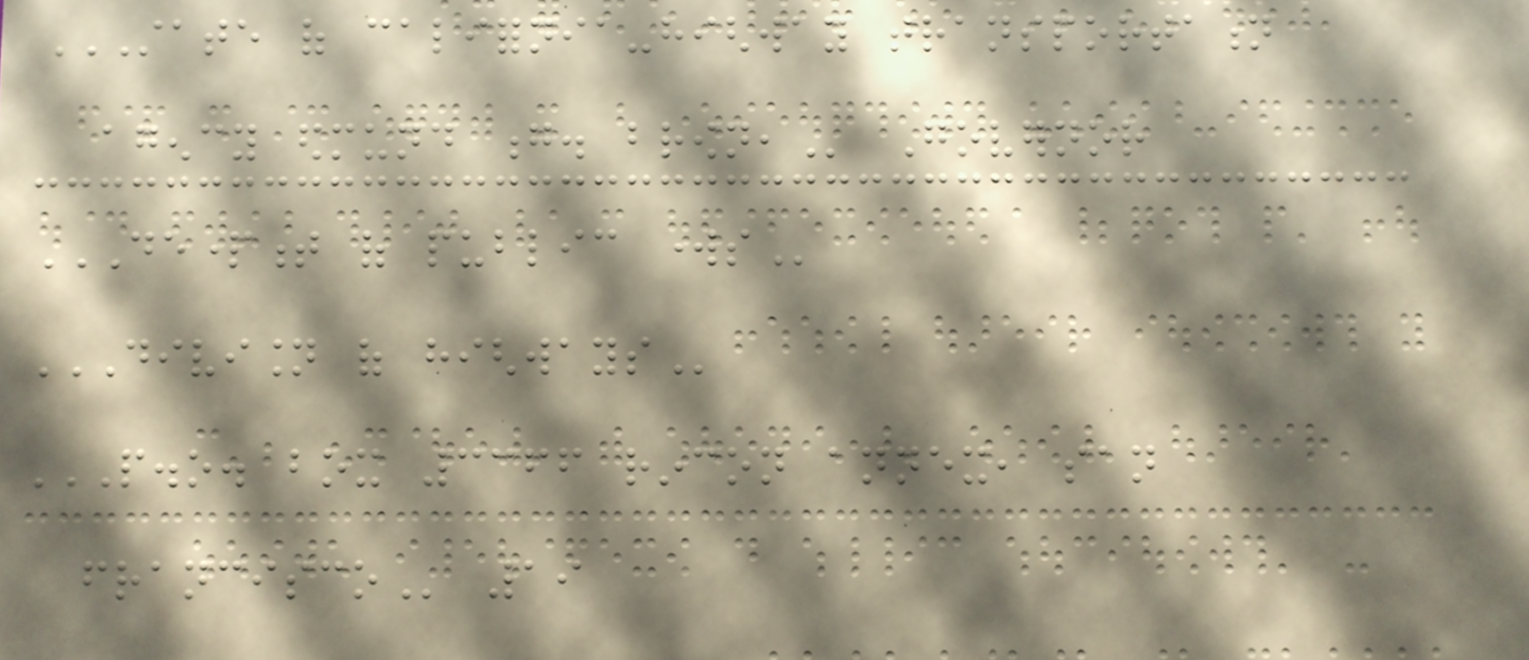STATE OF CALIFORNIA-HIGHWAY TRANSPORTATION
AGENCY EDMUND G. BROWN, Governor
DEPARTMENT OF PUBLIC WORKS
DIVISION OF HIGHWAYS
P.O. BOX 3366 RINCON ANNEX, SAN
FRANCISCO 19
